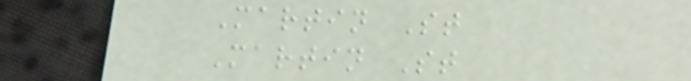Martin St
Martin St
